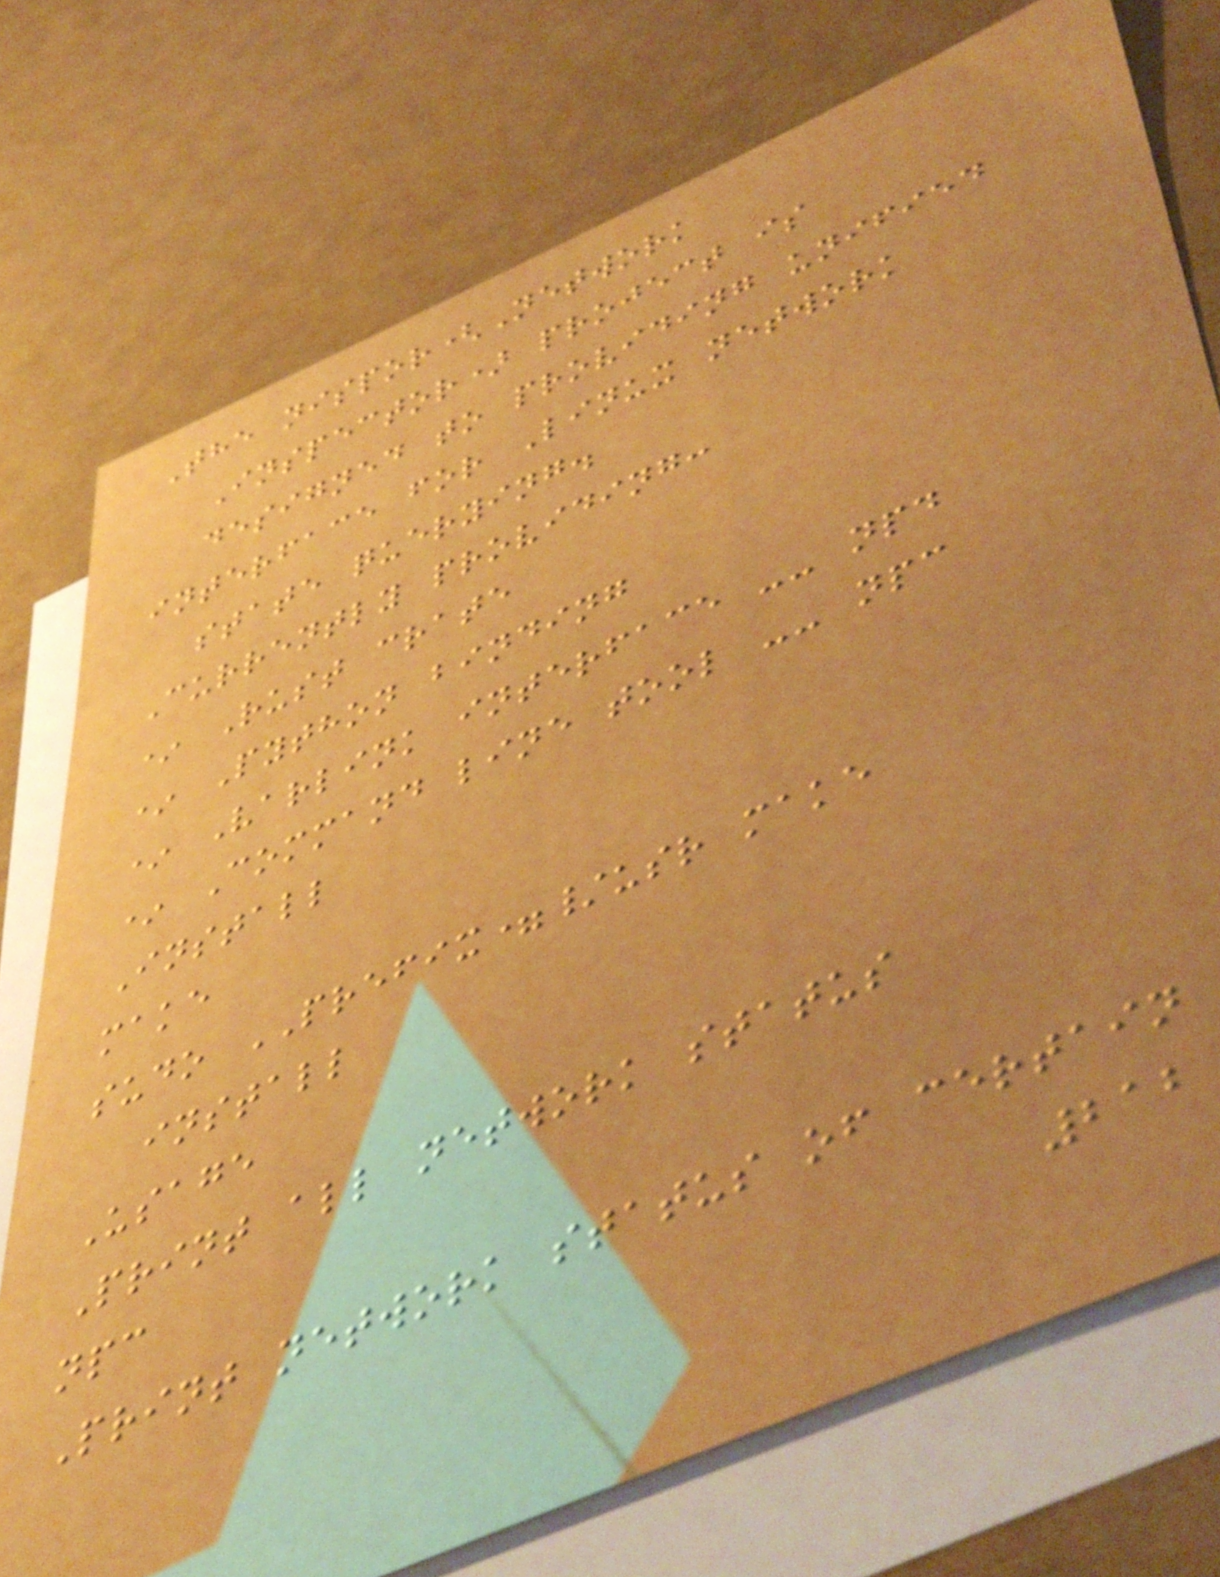The nispor(Network
Inspector) project is
designed to providing unified
interface for Linux network
state querying.
Currently providing:
* Rust crate
* Python binding
* Varlink interface -- npd
* Command line tool -- npc
Install
make
sudo PREFIX=/usr make
install
Usage
Print all network status
npc
Print network status of certain
212
